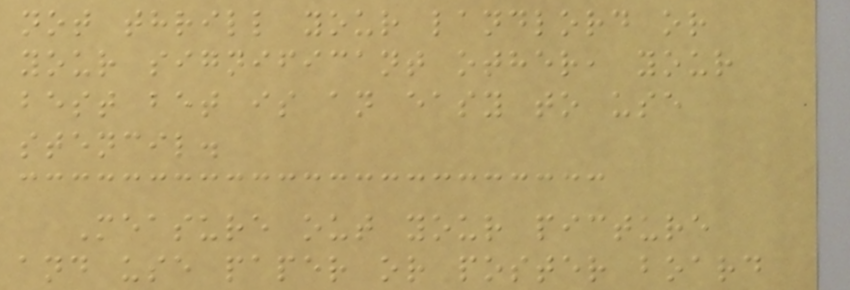not thrill your landlord or
your significant other, your
best bet is an easy to use
stencil.
Measure out your picture
and use paper or poster board
